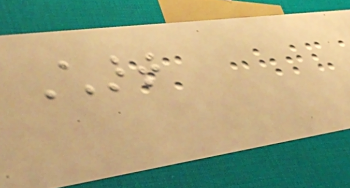Chart
